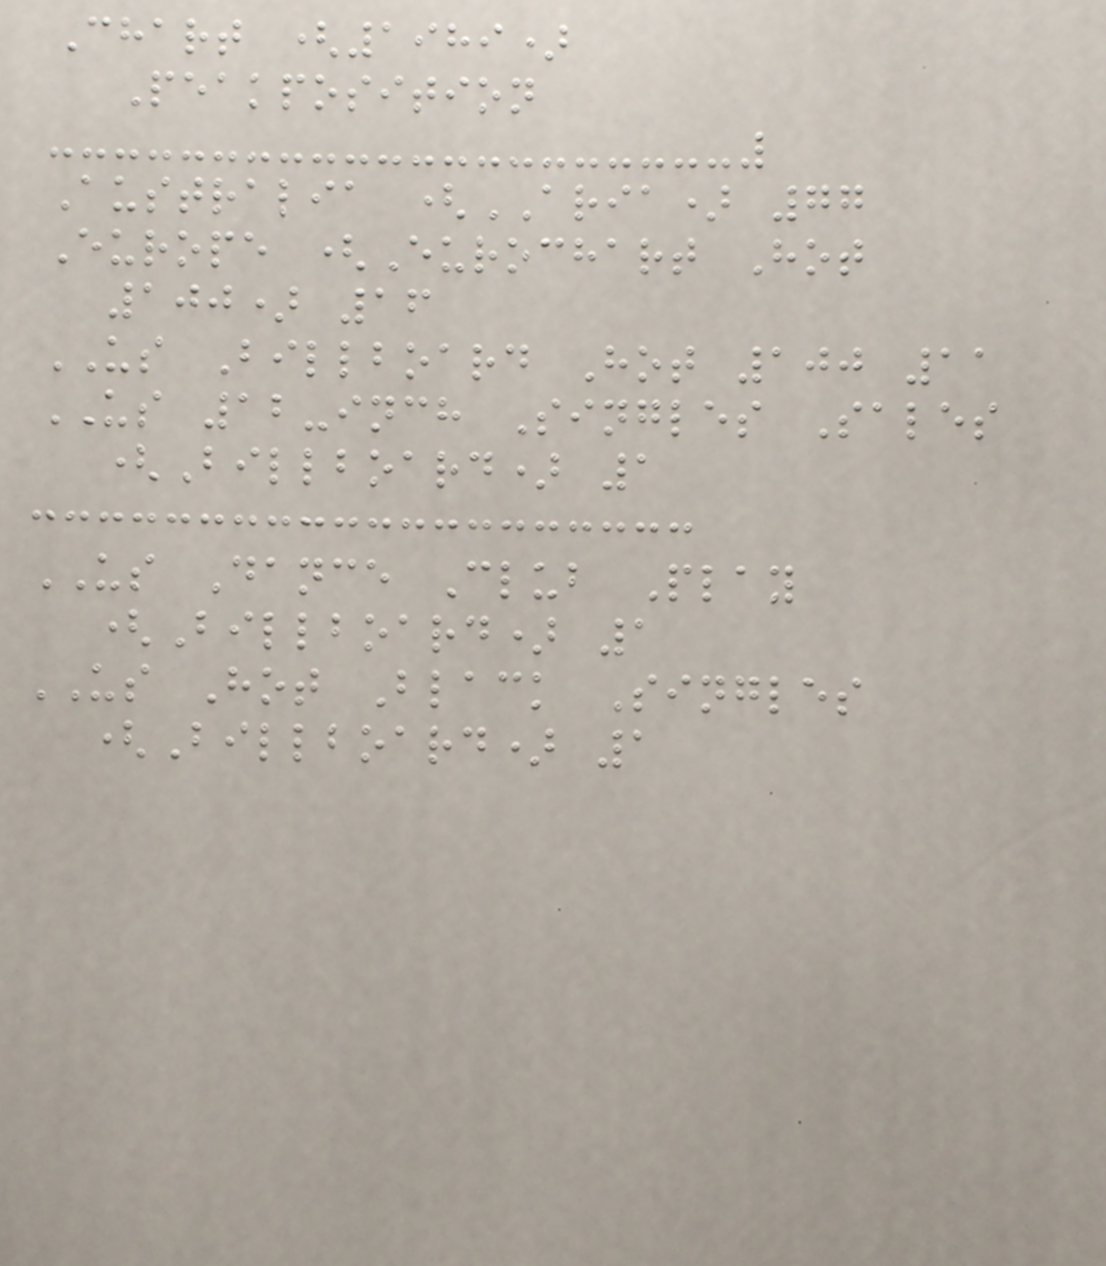Chart (1989)
Peakposition
Australia (ARIA) 77
Europe (Eurochart Hot
100) 16
US Billboard Hot 100 11
US 12-inch Singles Sales
(Billboard) 1
US Dance Club Play
(Billboard) 1
US Hot Black Singles
(Billboard) 1
